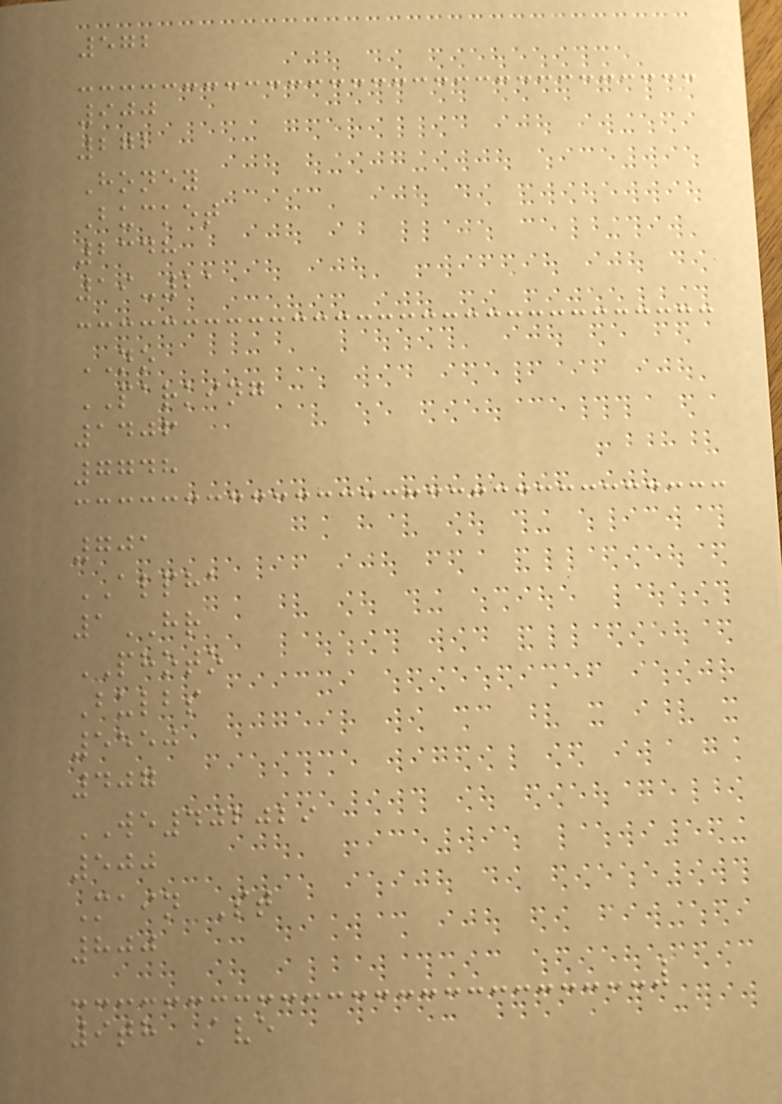572
900
272
Honey
Bucket
2348
19-21
NO
PARKING
1406
7748
701
ALPHA
1HR
PHOTO
Bulbs
5550
407
WE402029
500
Main St
800
9th Ave
